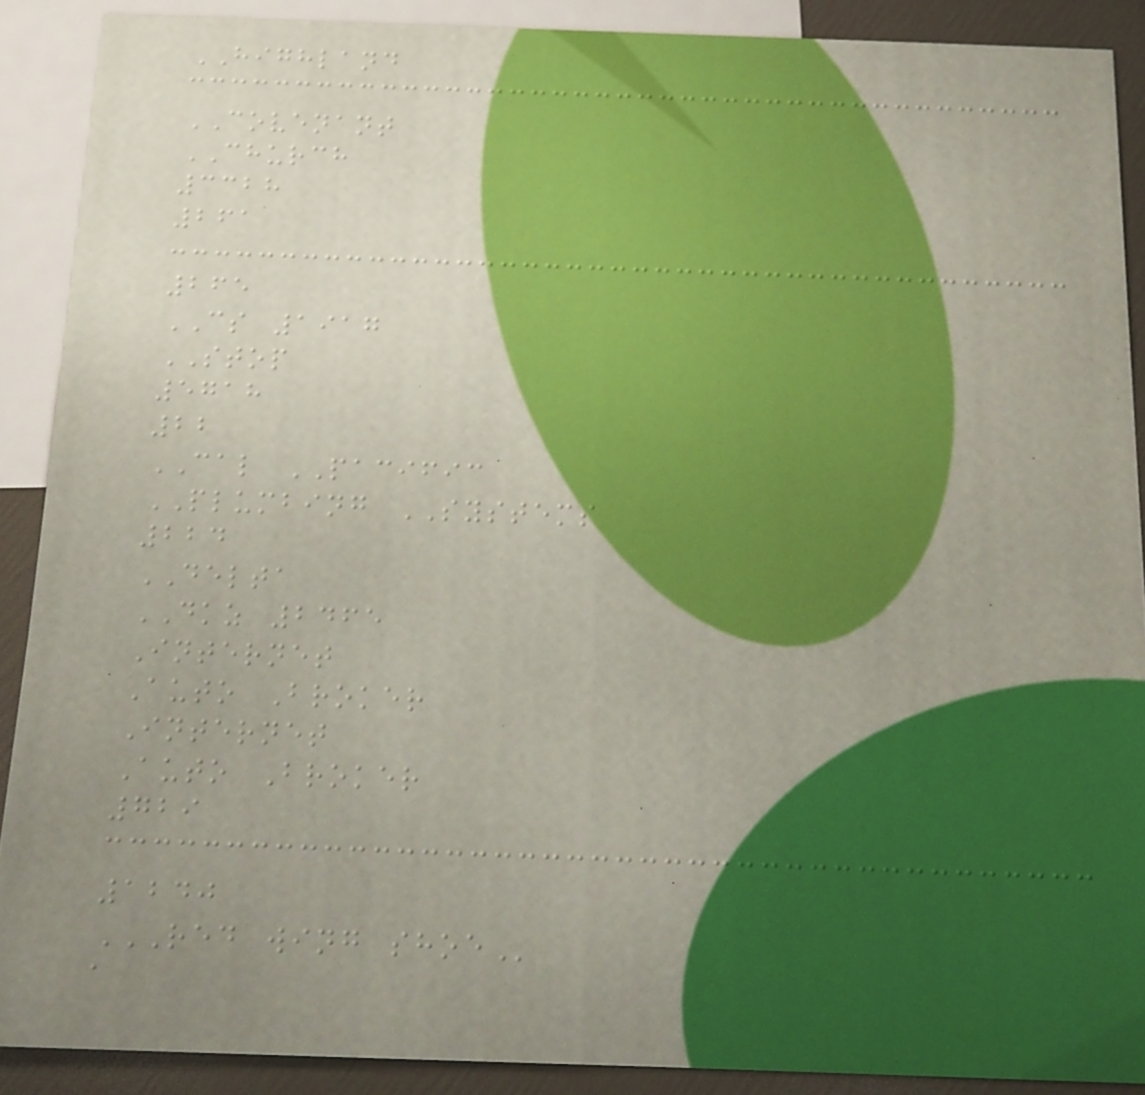HIGHLAND
COVENANT
CHURCH
3328
261
265
CS 1917
STOP
5718
22
CAL PACIFIC
PLUMBING SYSTEMS
224
DELTA
DKZ 2465
Internet
Auto Broker
Internet
Auto Broker
729
1240
RED WING SHOE
a
